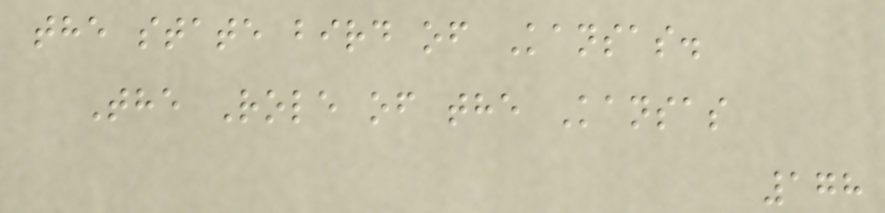the state bird of Kansas.
The Role of the Kansas
178
